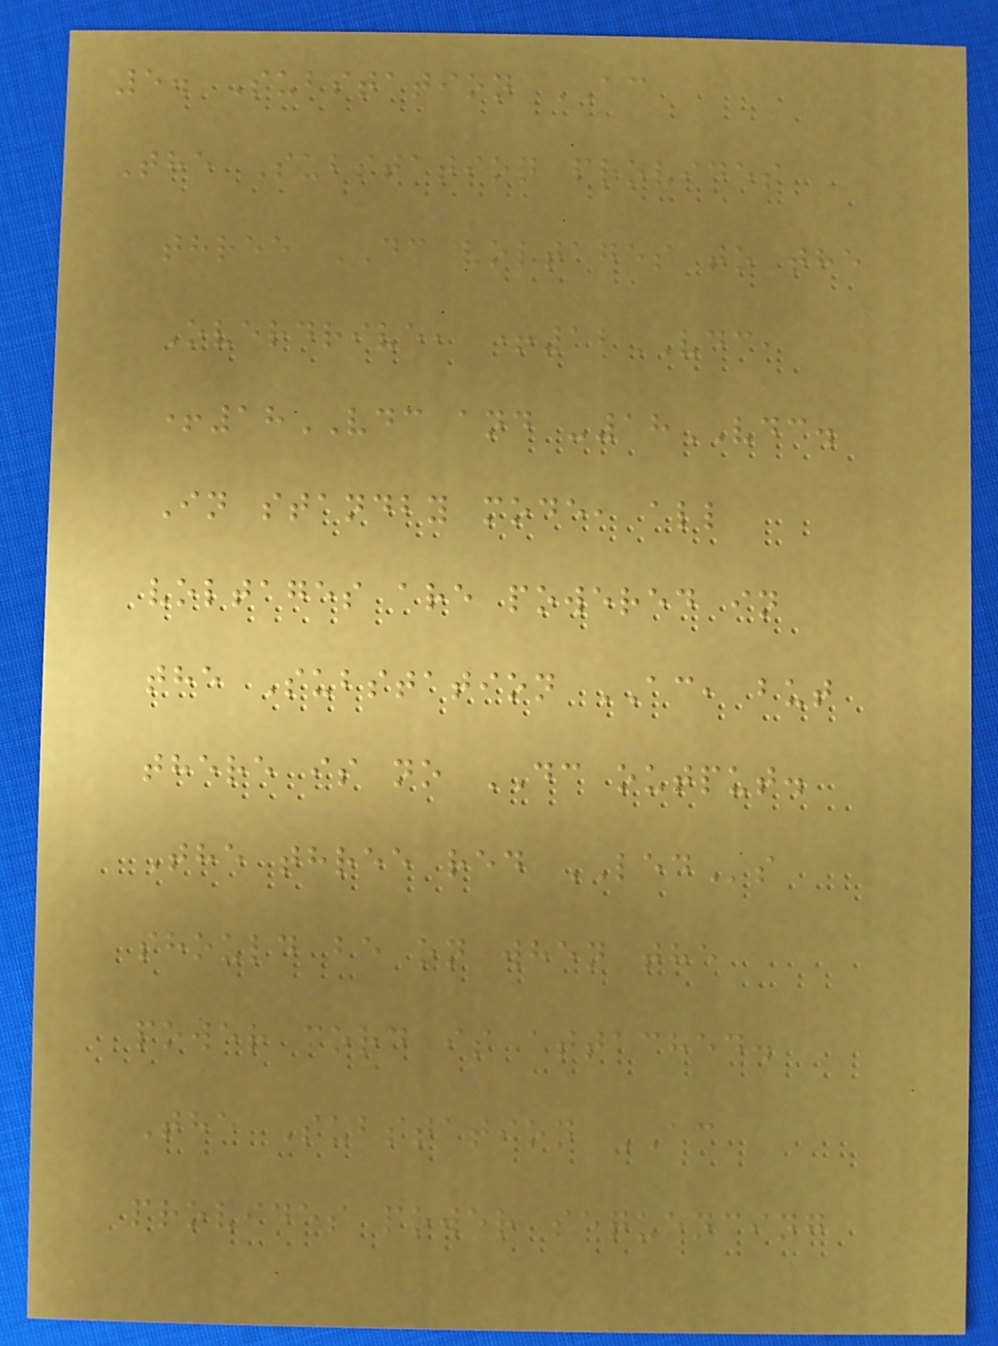5. Substation AC
The Substation provides
three DC voltages to the
Overdrive, +12VDC,
+18VDC and -18VDC.
In standby mode, all
voltages are powered in
the Substation AC, but
there is no DC output.
The three red LEDs
should be on when the
power cord is attached.
The Substation AC
provides power sequencing
